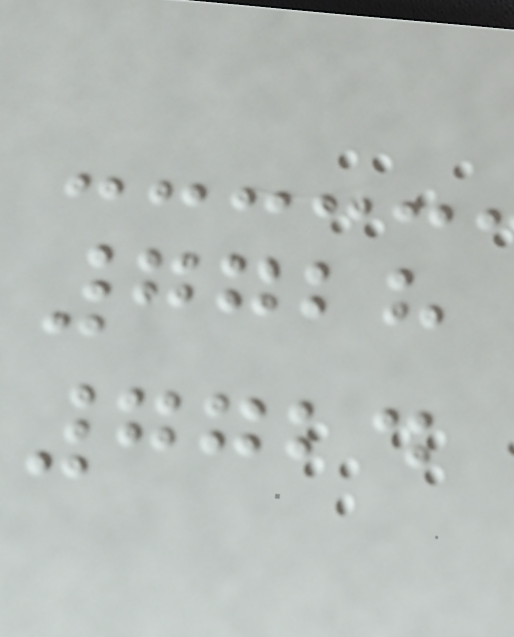7728
7724
